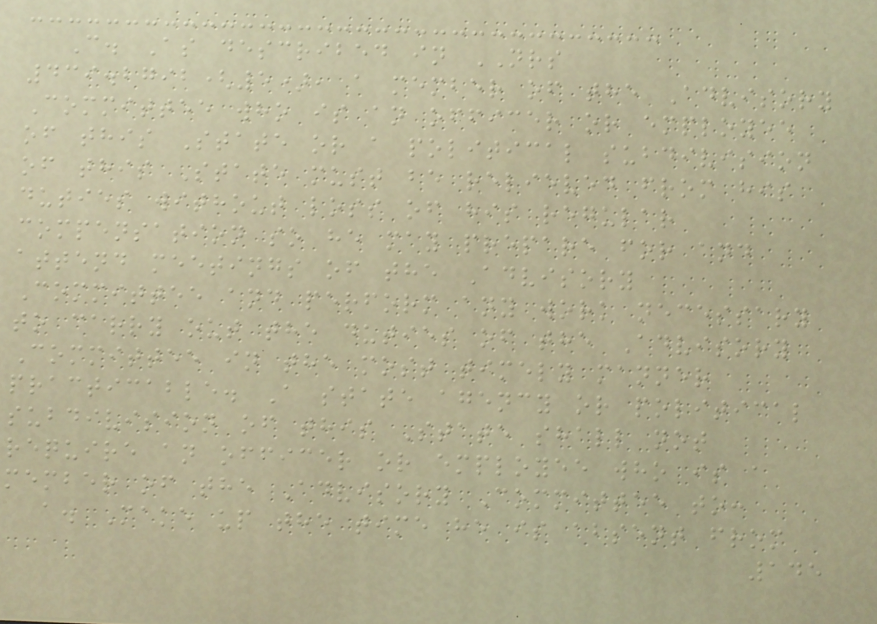C. As described in NRS
439.2792(5), a member of the Advisory
Committee who is an officer or employee
of this State or a political subdivision
of this State must be relieved from his
duties without loss of his regular
compensation so he may prepare for and
attend meetings of the Advisory
Committee and perform any work necessary
to carry out the duties of the Advisory
Committee in the most timely manner
practicable. A state agency or political
subdivision of this State shall not
require an officer or employee who is a
member of the Advisory Committee to:
a. Make up the time he is absent from
145
